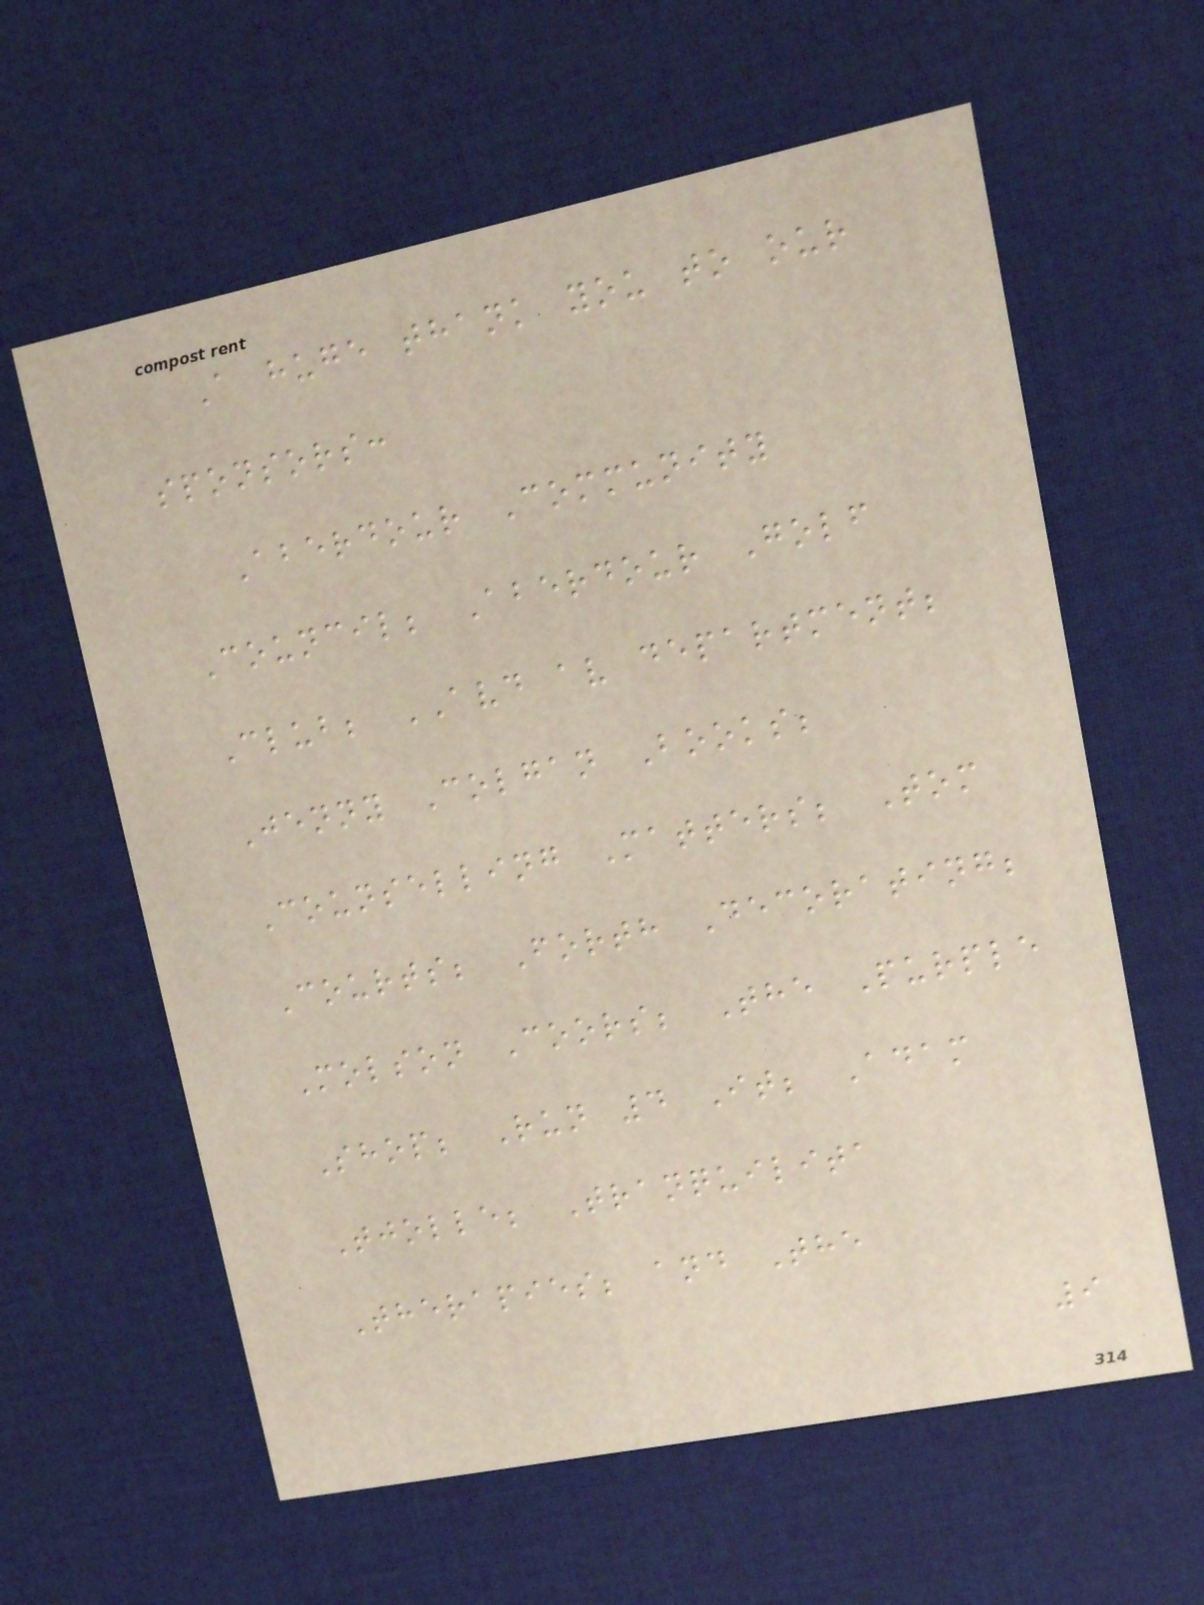A huge thank you to our
sponsors:
Aberdour Community
Council; Aberdour Golf
Club; AVD av department;
Jenny Colgan Books;
Counselling Matters; Tom
Courts; Forth Decorating;
Molson Coors; The Purple
Shop; Run 4 It; Adam
Tjolle; Tranquilita
Therapies; and The
9
